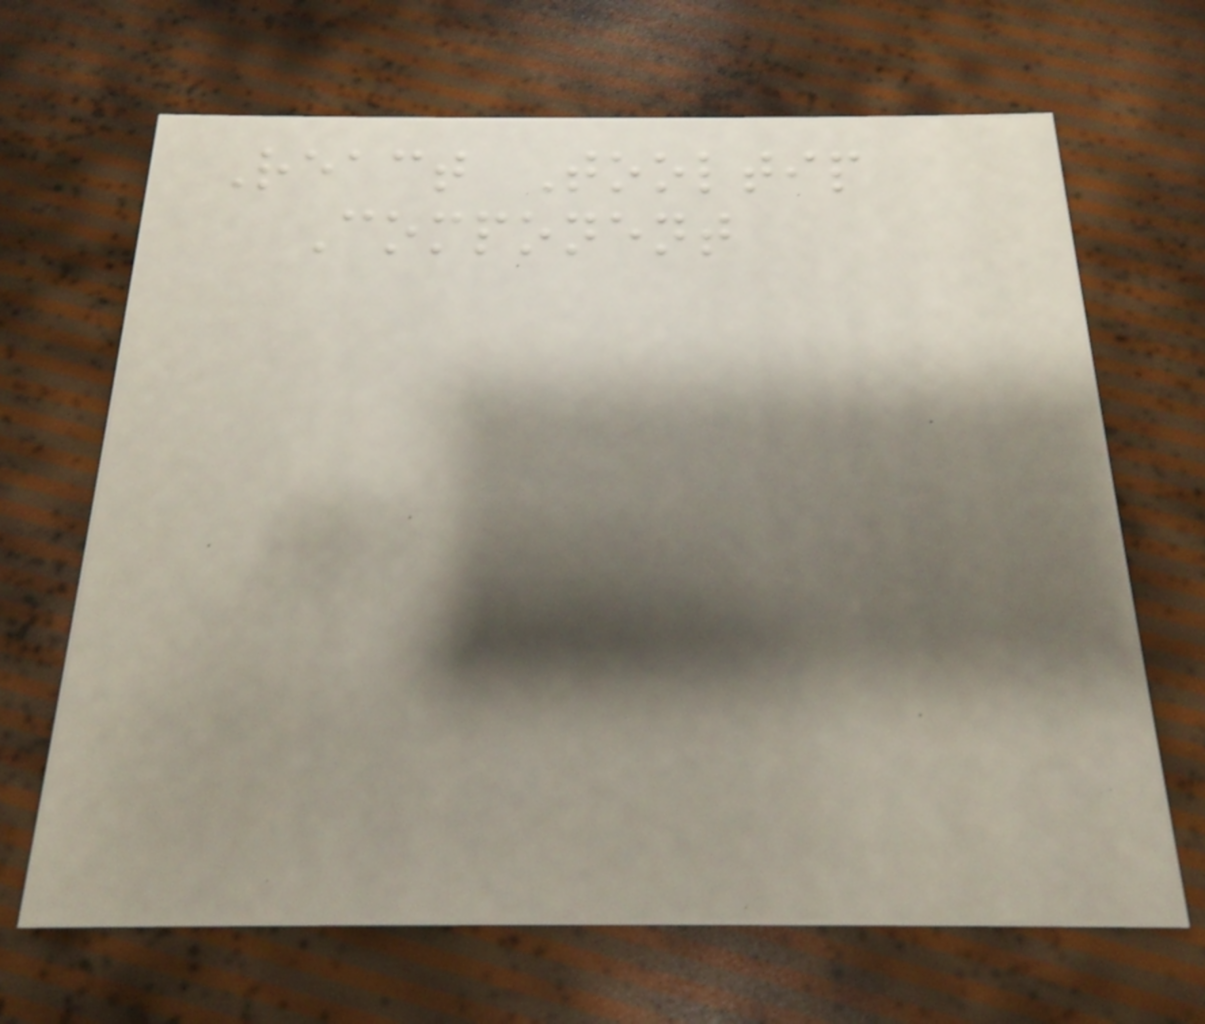React Tooltip
Component
